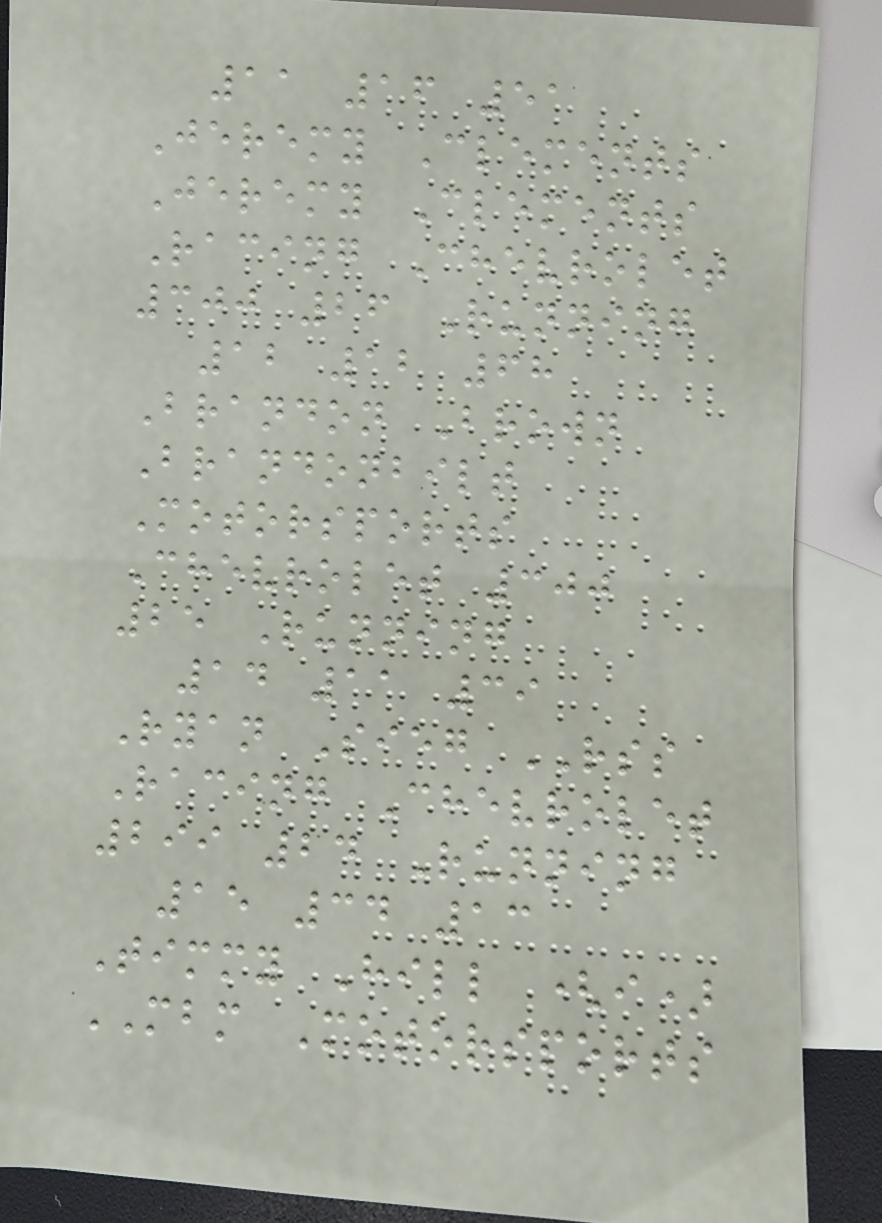11 16 51
Jeremy Clements
Jeremy Clements
Racing Chevrolet
300 26 Running
12 12 68
Brandon Brown
Brandonbilt
Motorsports
Chevrolet 300
25 Running
14 11 39
Ryan Sieg RSS
Racing Chevrolet
299 24 Running
15 34 13
Timmy Hill (i)
MBM Motorsports
